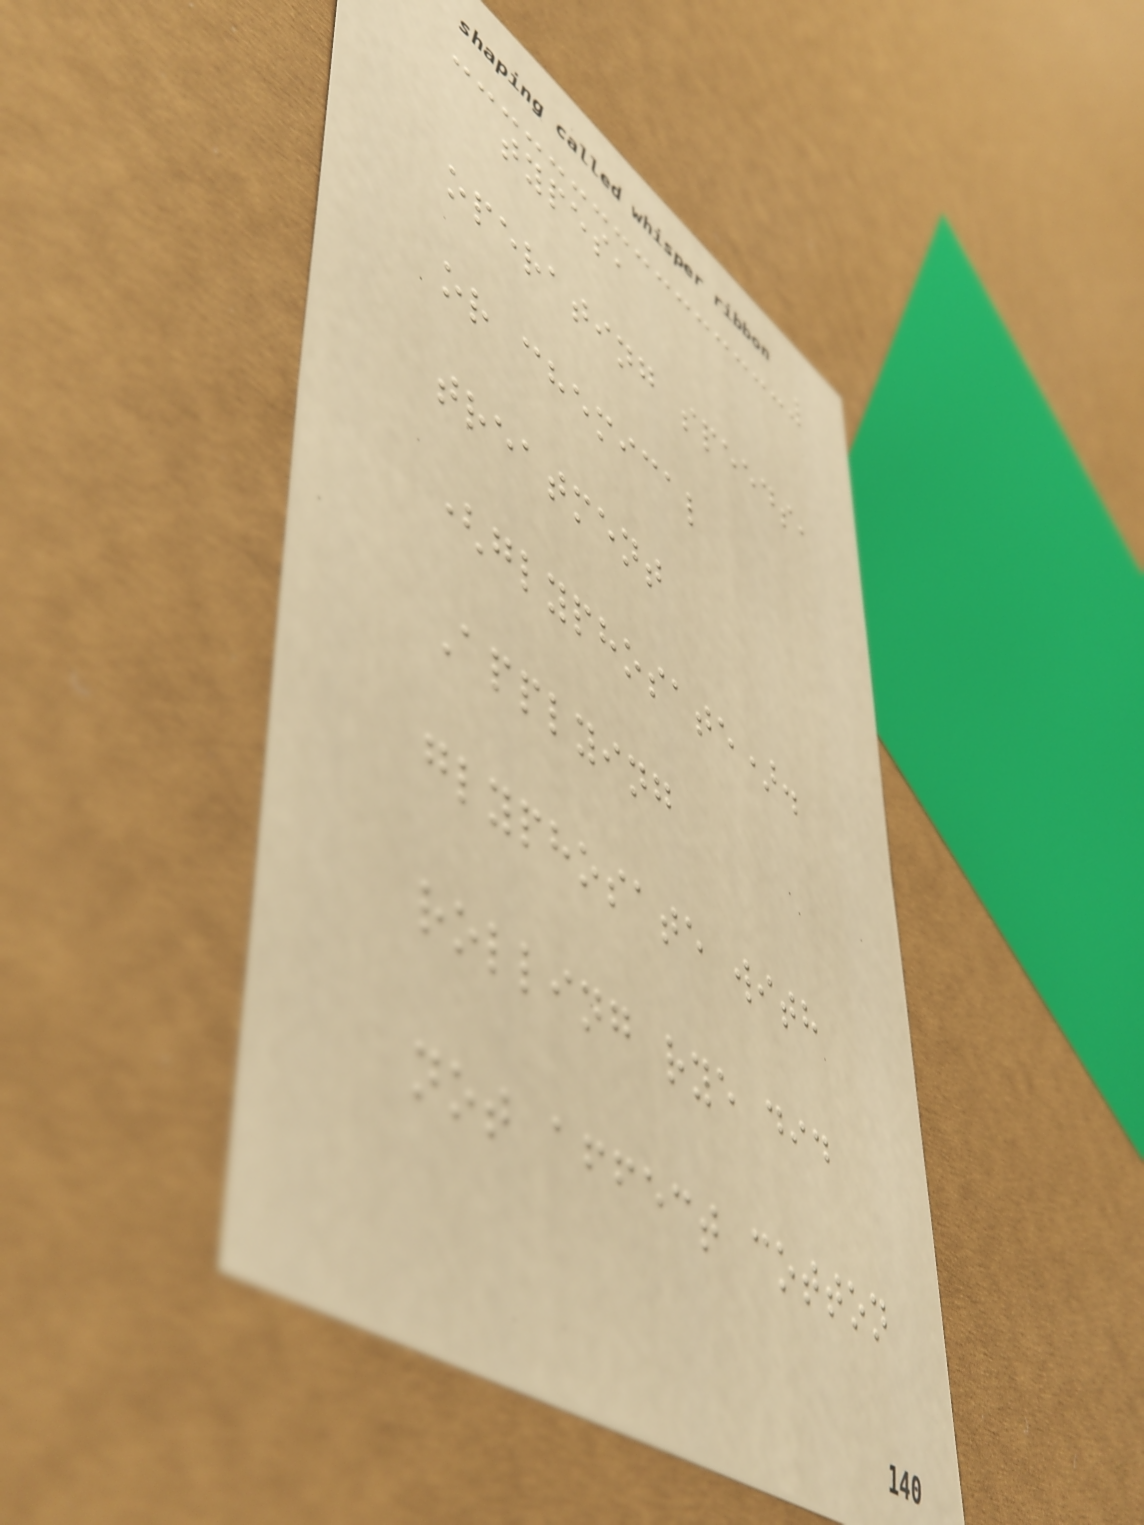types,
operating speeds,
or chemical
treatment
(glyphosate).
Applying
glyphosate with
rolling rye did
not affect cotton
